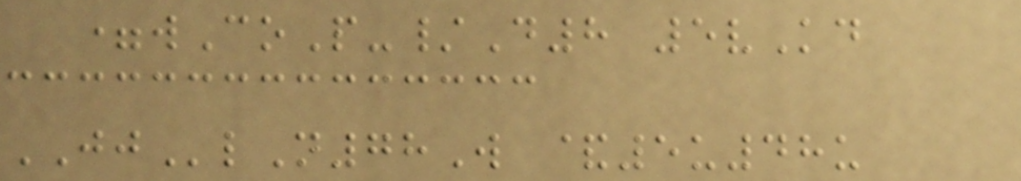=wCoP-/D8 5vKd
JJlN78W &5u48u
